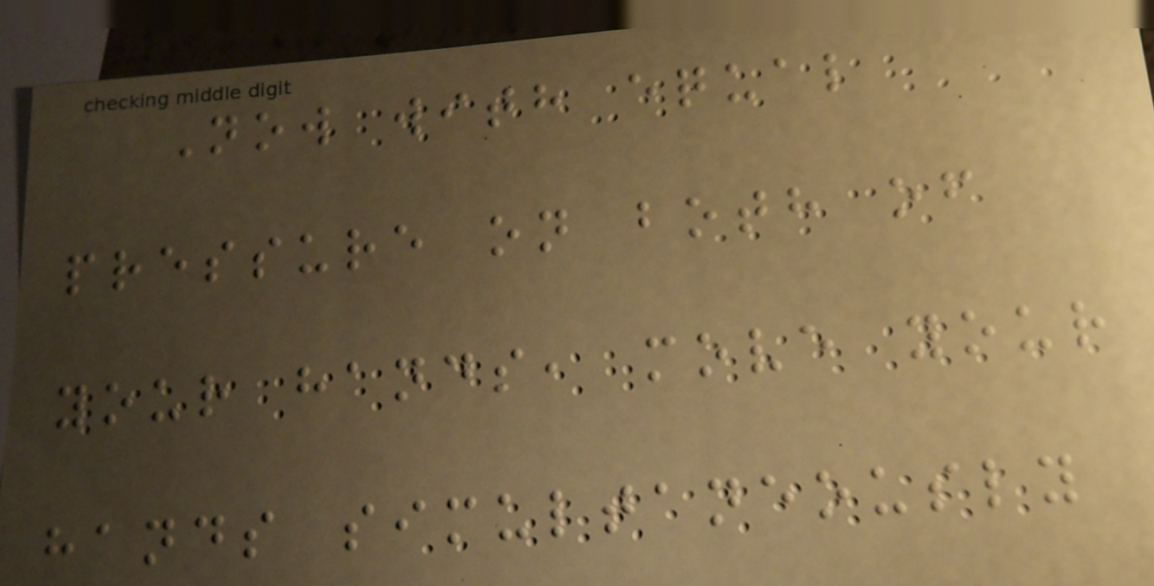Now with equal
pressure on both of
your hands, move your
hands simultaneously
